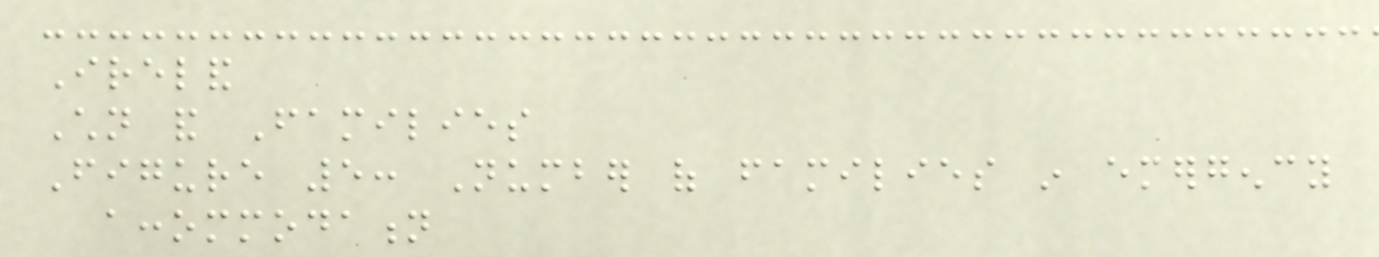Ireland
Children and Families
Figure 5: Number of families in emergency
accommodation
